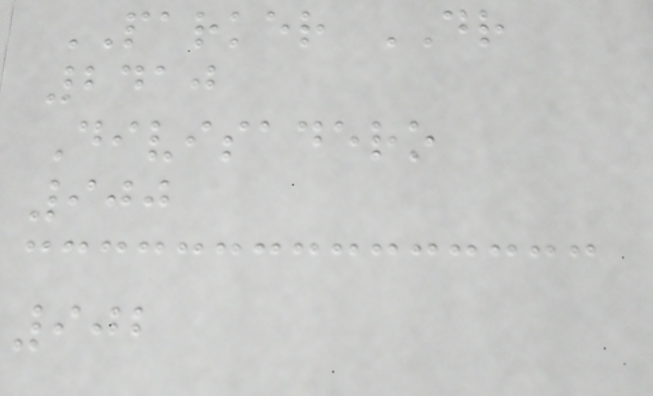PARKER DR
2410
Divisadero
900
902
